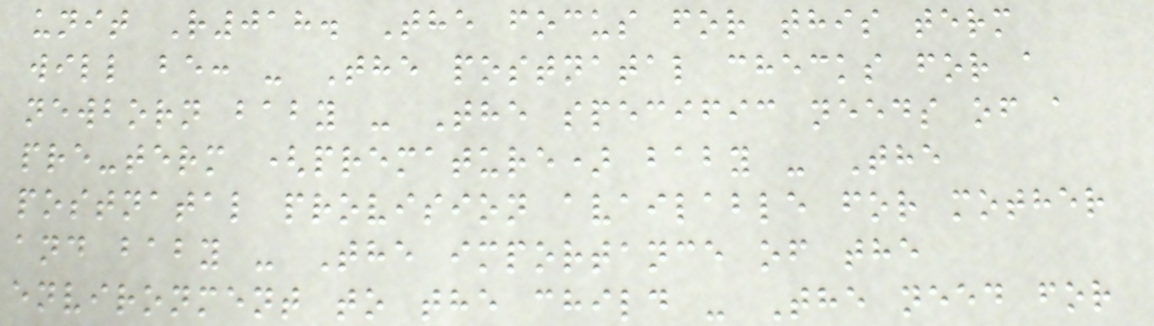unit R018. The focus for this term
will be: - The postnatal checks for a
newborn baby - The specific needs of a
pre-term (premature) baby - The
postnatal provision available for mother
and baby - The importance of the
environment to the child - The need for
